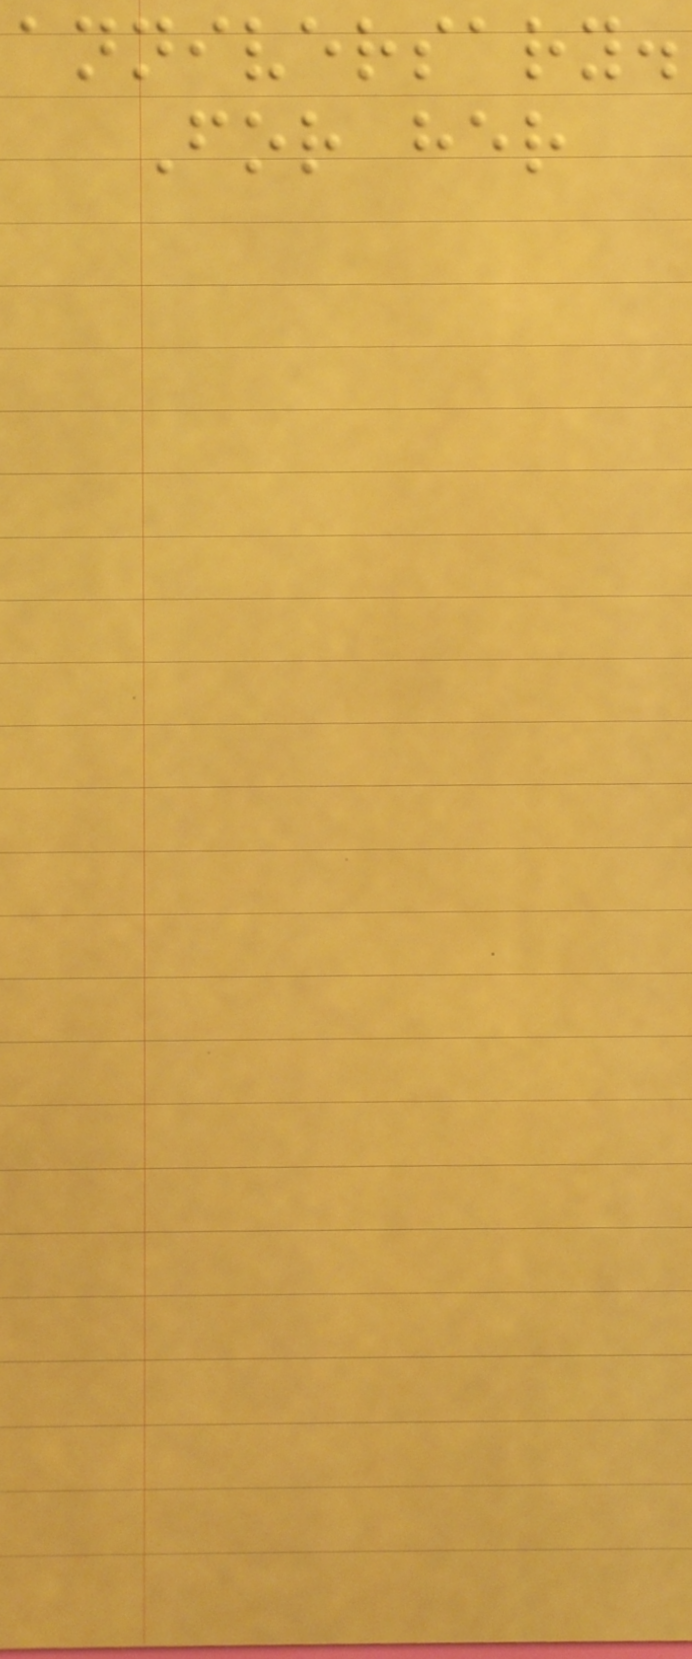anniversary.
For her
